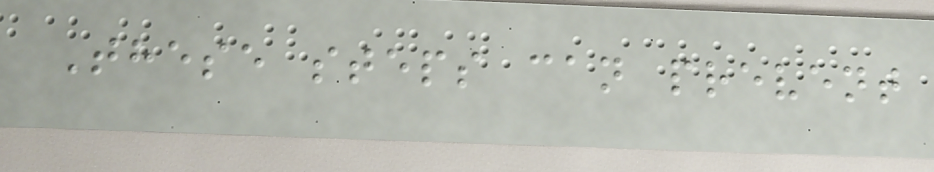These steps can prevent
